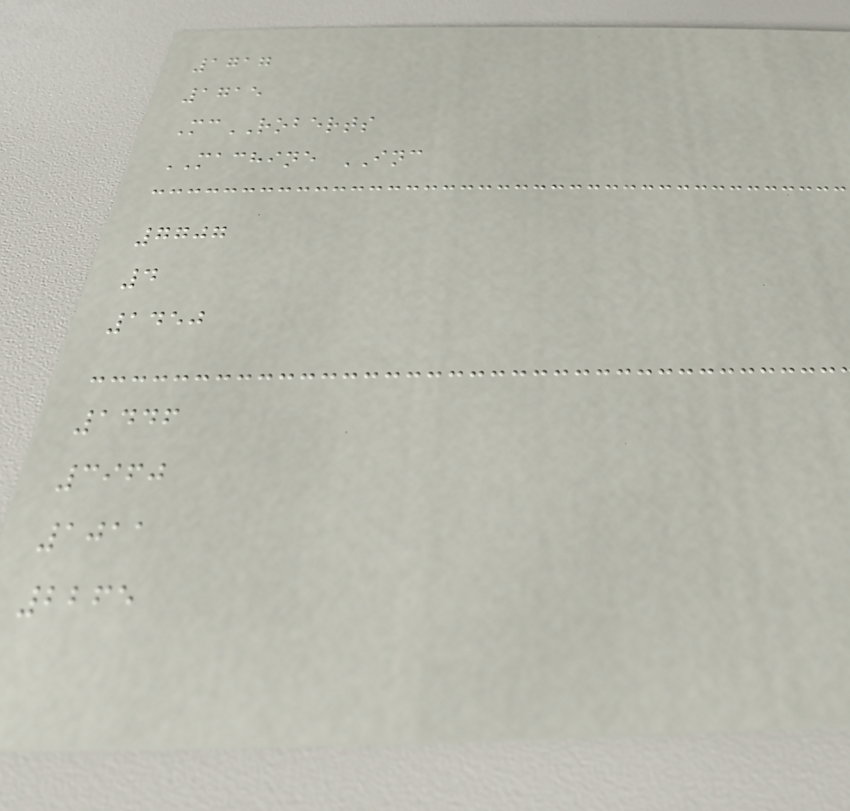1717
1715
McROBERTS
MACHINE INC
7707
4
1450
1446
3960
1011
2265
